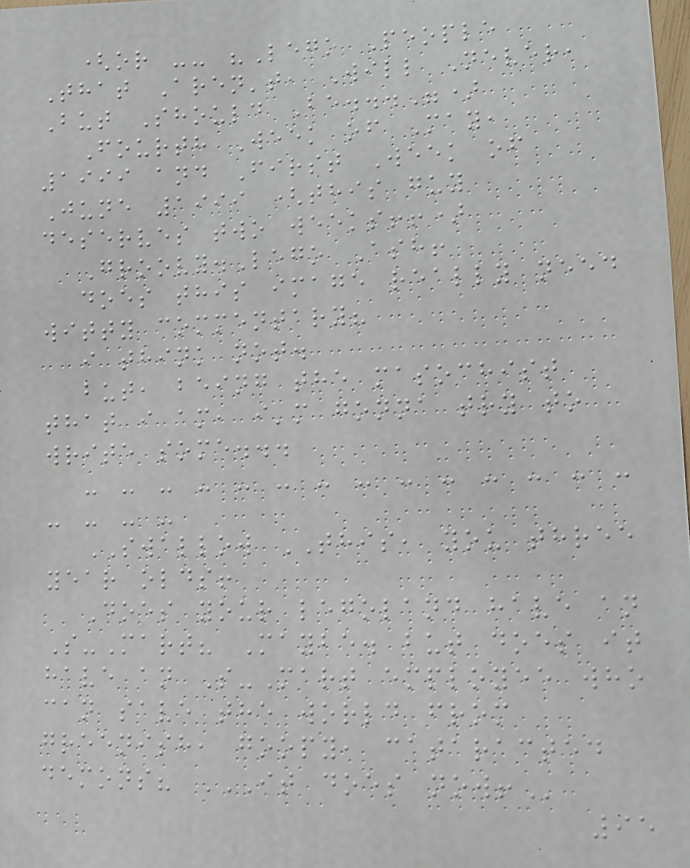(or -- "Lego People
That Aren't, Will Never,
But Should Be...")
Fourth Week of May,
1999 and First Week of
June 1999 (this guy
deserves two weeks!!)
Groovy.Lego Ash!
does this image really need
witty commentary?
i think not.
but, being the masochist
that i am, i'm gonna try to
write some...
- - - - - - - - - - - - - -
- - - -
SWALLOW THIS, you three
year olds!
Does your legoland have an
S-Mart? Maybe. but does it
have an S-Mart employee who
can save the world from
greenish, goopy, cataracted
demons? IT DOES NOW!
95
